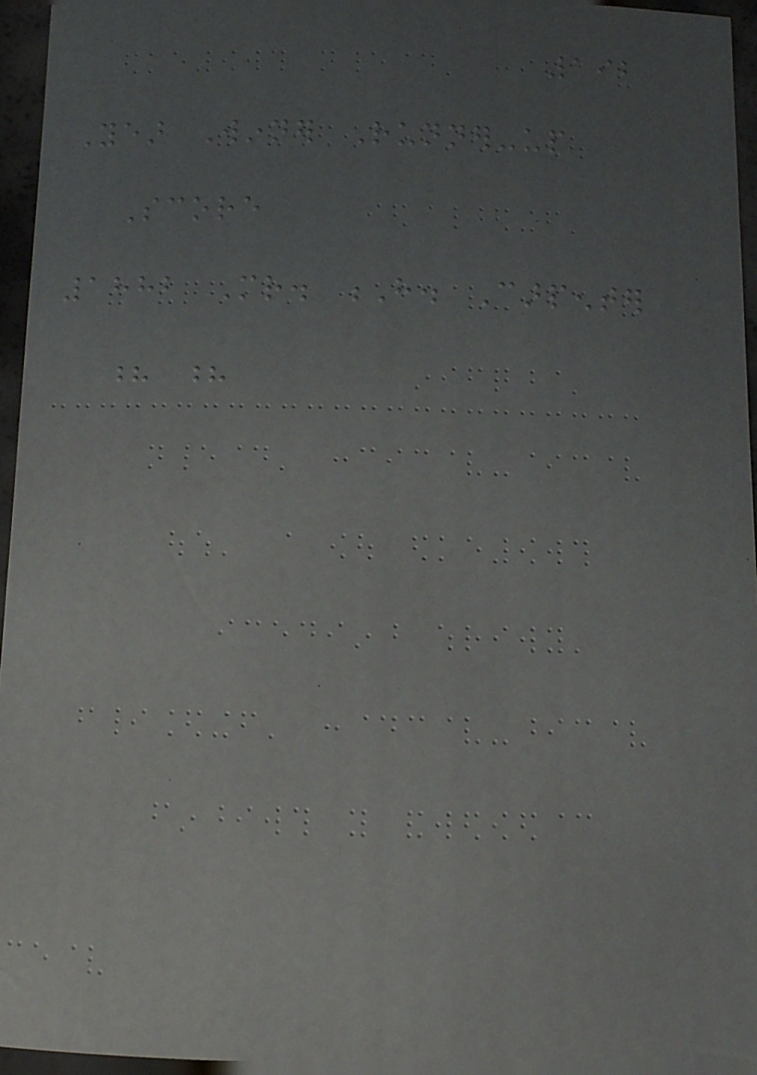192
Year Winner Runner-up
Score
1882 Mr. H. Carpenter
? ?
